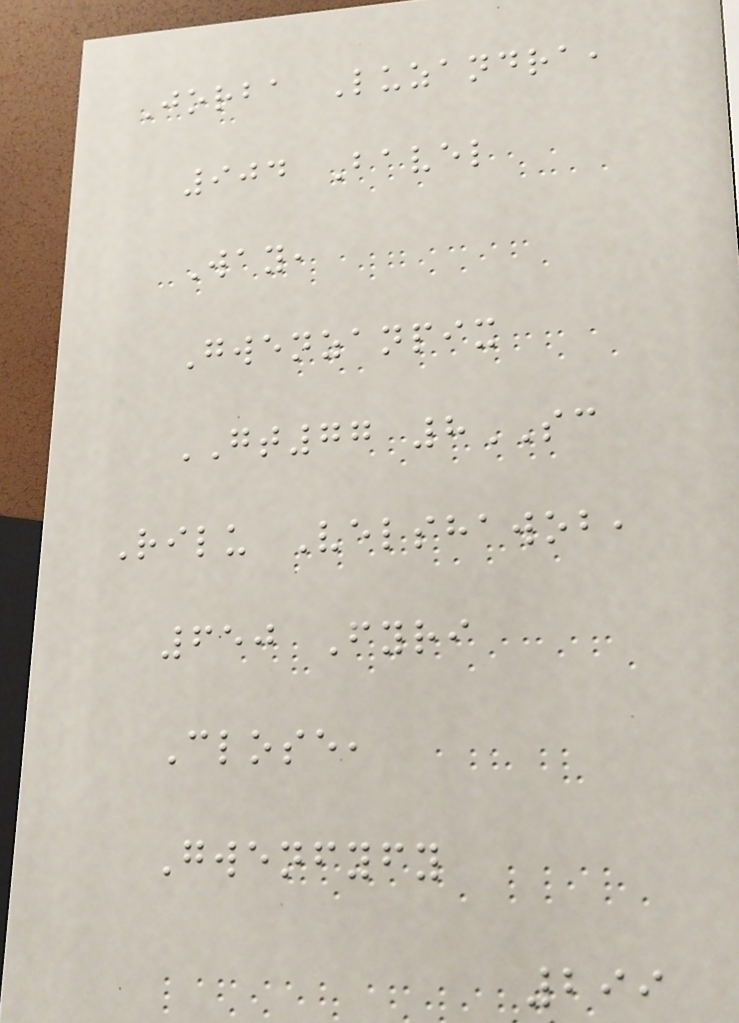Jorba Luzandra,
904 Bavel
Way,
Gwenzanpix
GT77 8SC
Rilu Velshawob,
650 Fyri
Close,
Gwenfyfy
299
